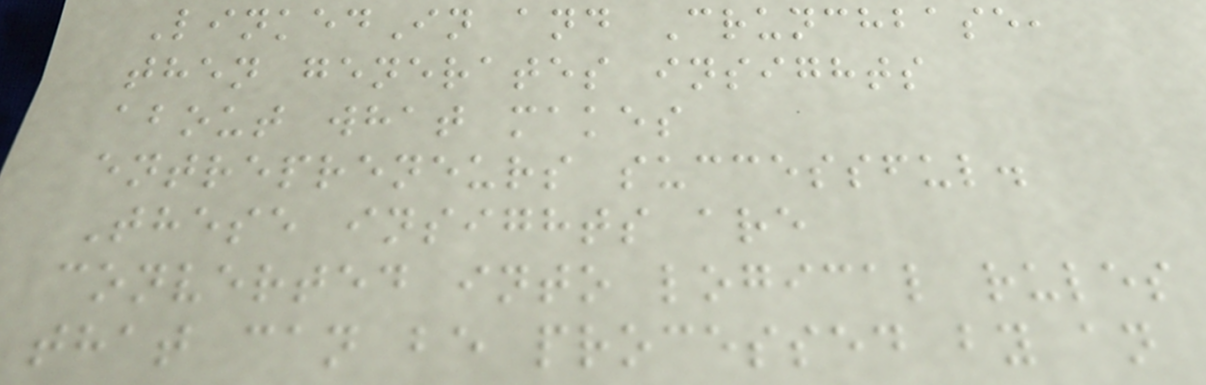LinkedIn and Crunchbase,
then generates insights
about what makes
entrepreneurs successful.
These insights are
converted into logical rules
that can be processed by an
